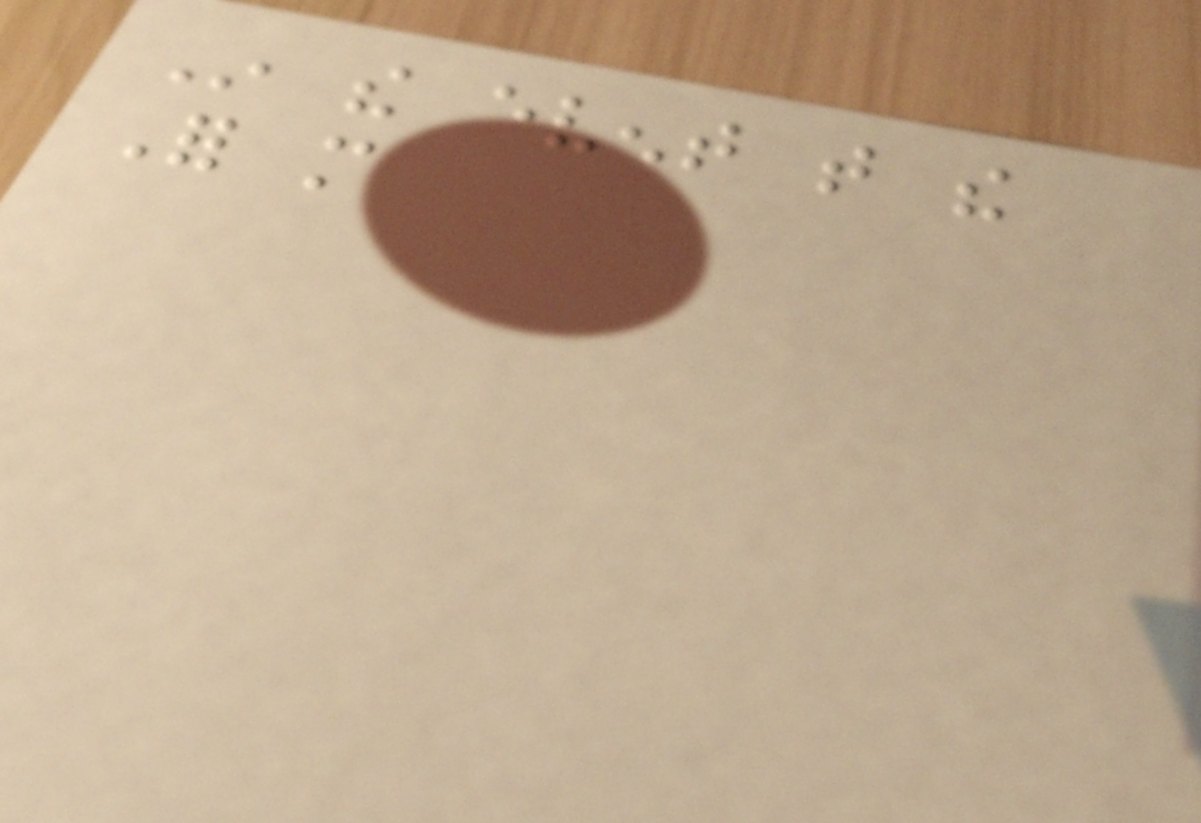In the event that the
For more
